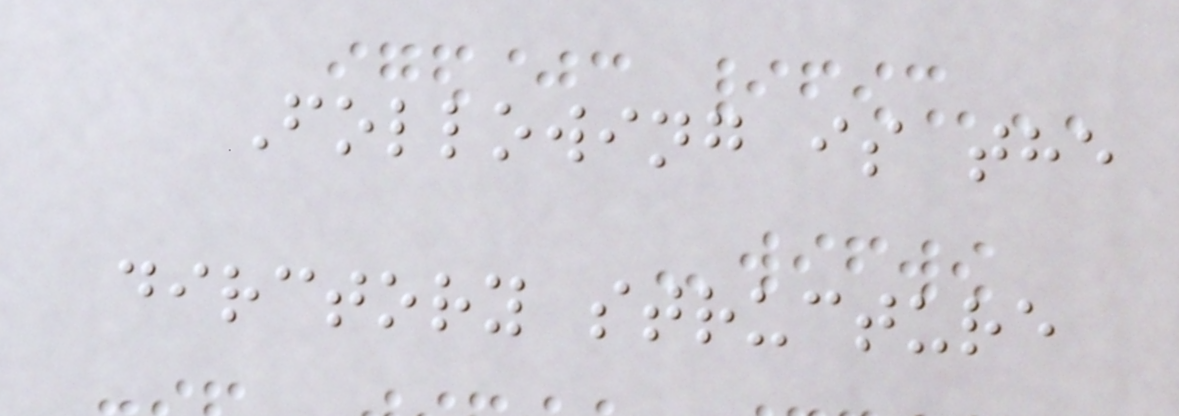Following is the
dirctory structure
